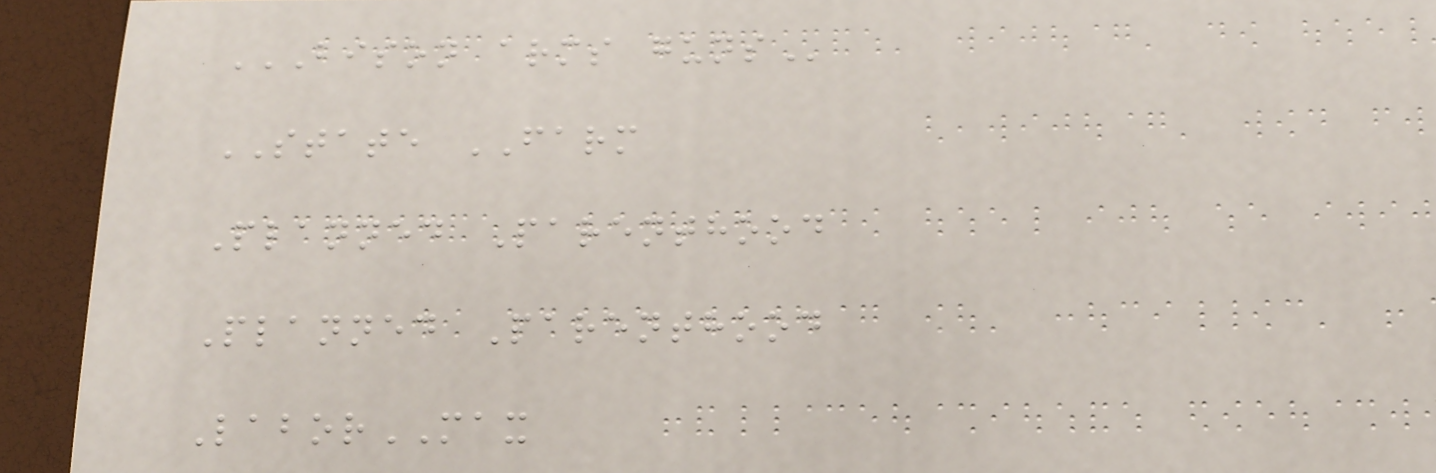BISON ARMS GUNS
STATE FARM
Planned Parenthood
Planned Parenthood
LaborMAX
